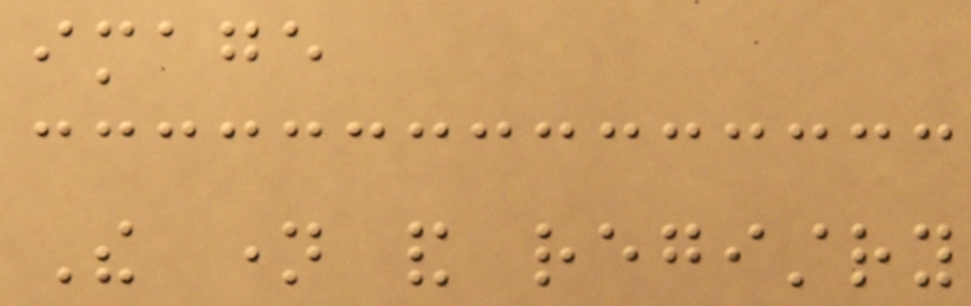image
The name and registry
